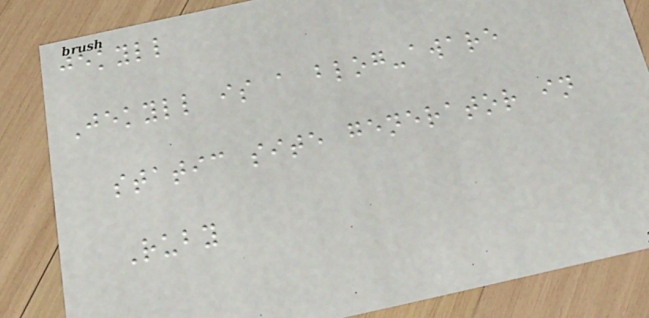jekyll
Jekyll is a blog-aware
static site generator in
Ruby
